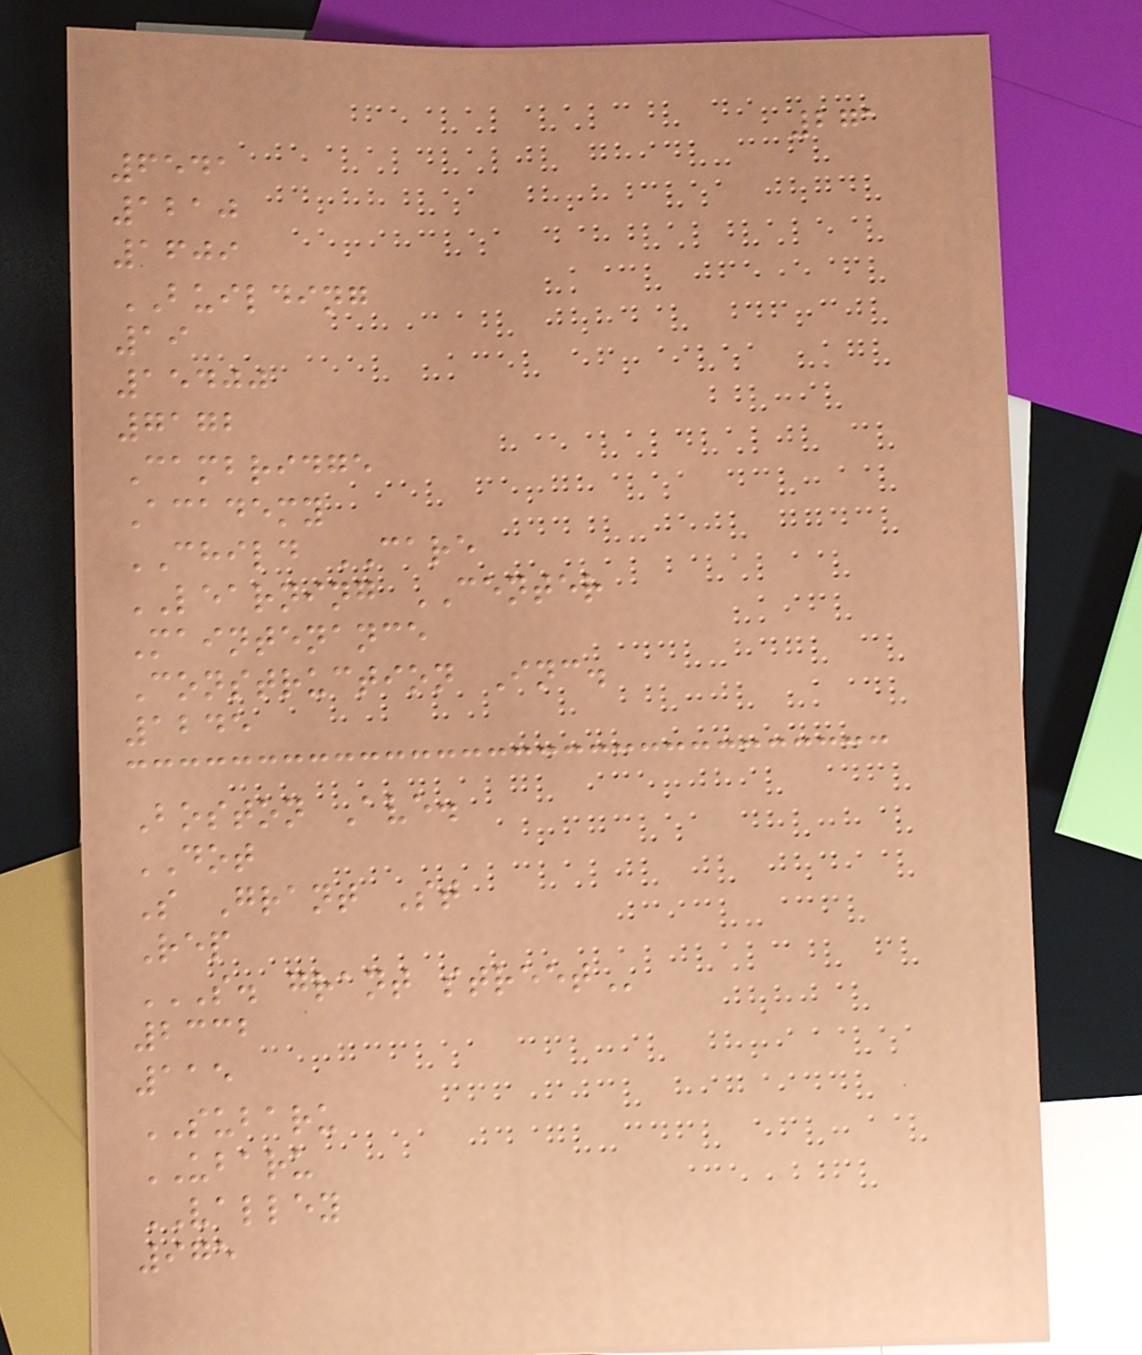271
6541
1210
1609
BUILDING
19
15400
7172
Cambridge
Academy
CHILD CARE
LEARNING CENTER
Maintenance
Construction Inc.
1245
Boston Ave.
DOT
S Grant St
Rep
S. GRANT STREET
2332
115
SUBARU
UBARU
VALLEY
975
